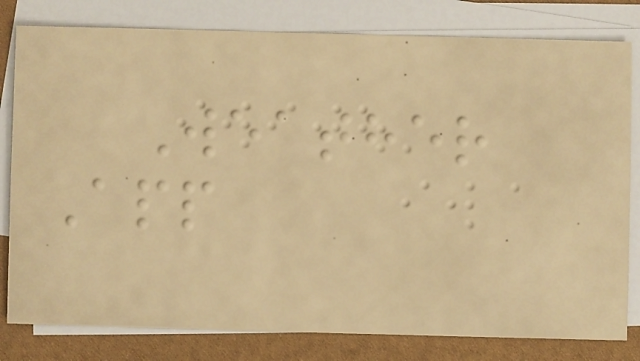Weather
App
